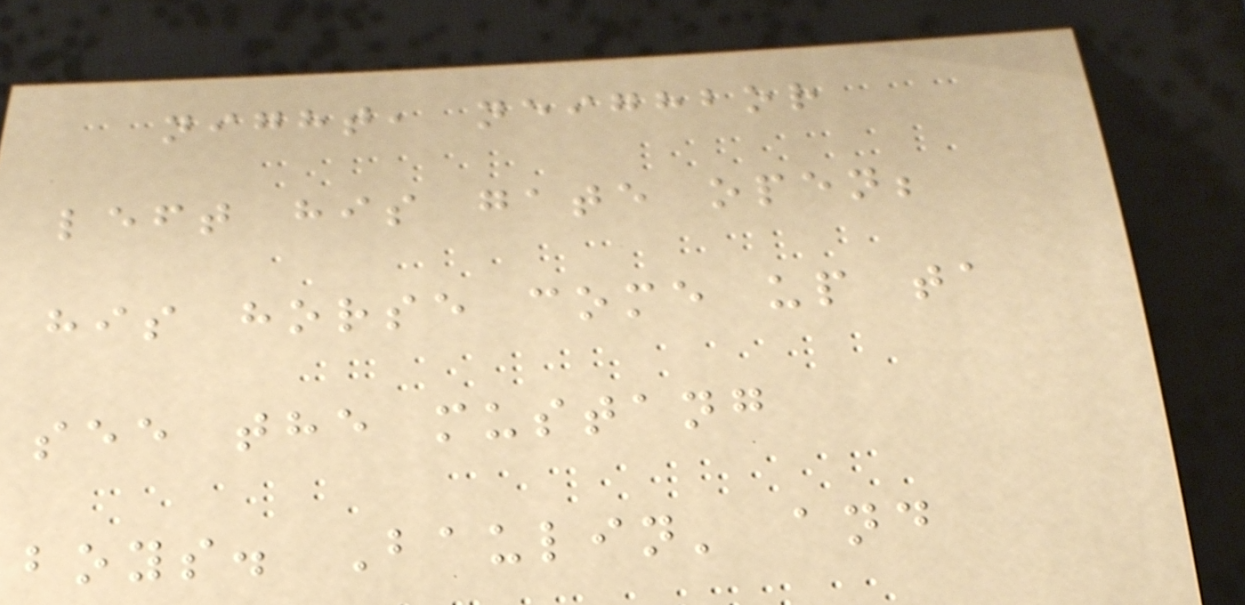night, neighbor
left his gate open;
his horse come up ta
see the mustang
boys. Baulin' and
